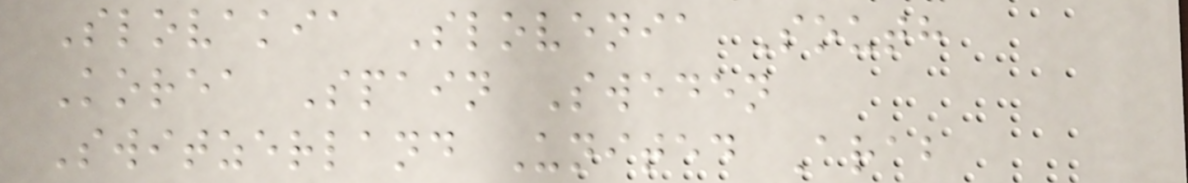Slovakia Slovenia South
Korea Spain Sweden
Switzerland United Arab
